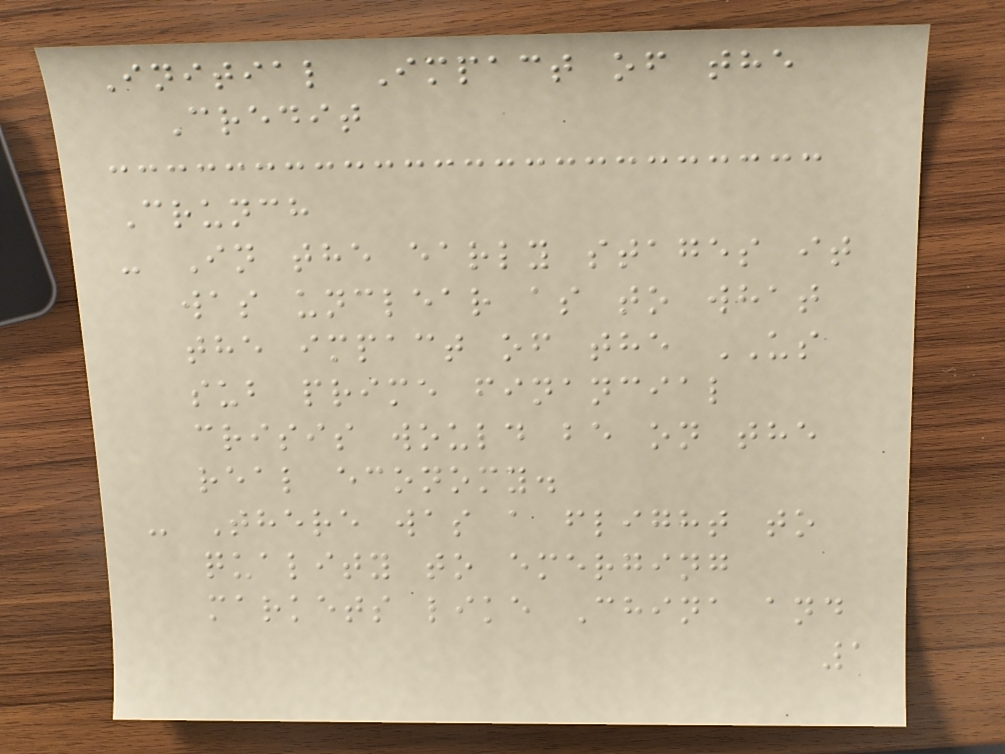Initial Impact of the
Credit
Crunch
- In the early stages it
was unclear as to what
the impact of the US
sub prime financial
crisis would be on the
real economy.
- There was a flight to
quality to emerging
markets like China and
1
